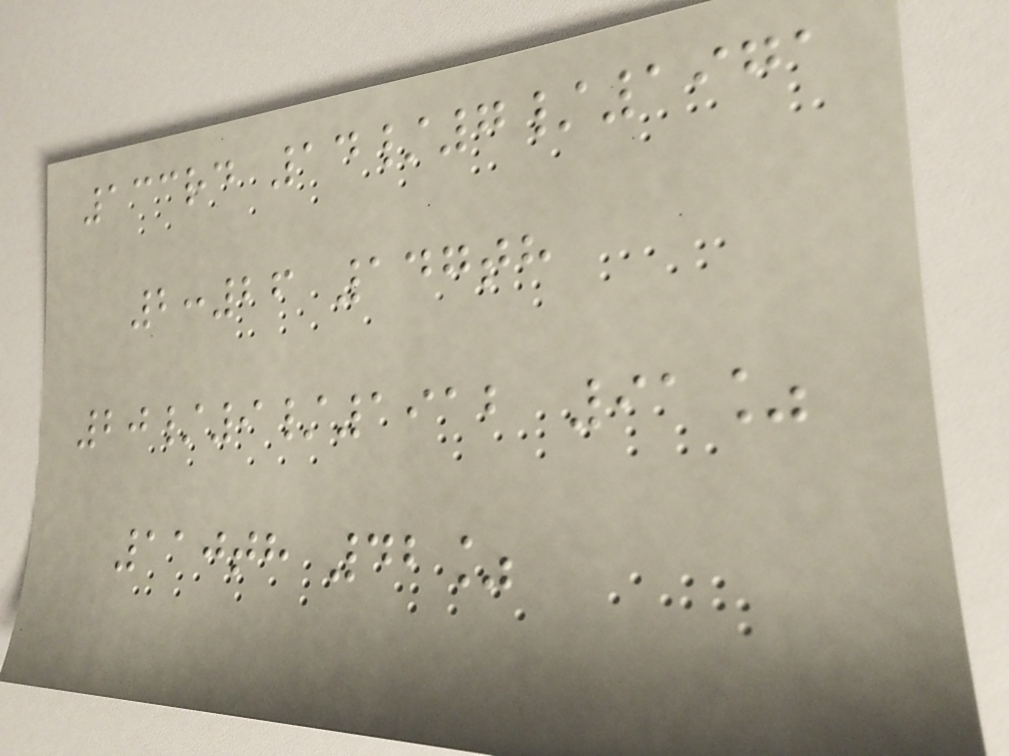133rd 14/7/1971
2:26 147th
20/9/1912 91%
110th 42%
